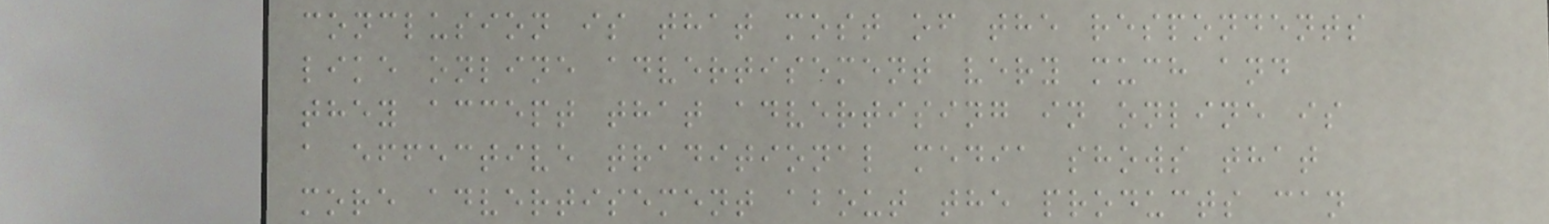conclusion is that most of the respondents
like online advertisement very much and
they accept that advertising in online is
a effective traditional media shows that
more advertisement about the products can
